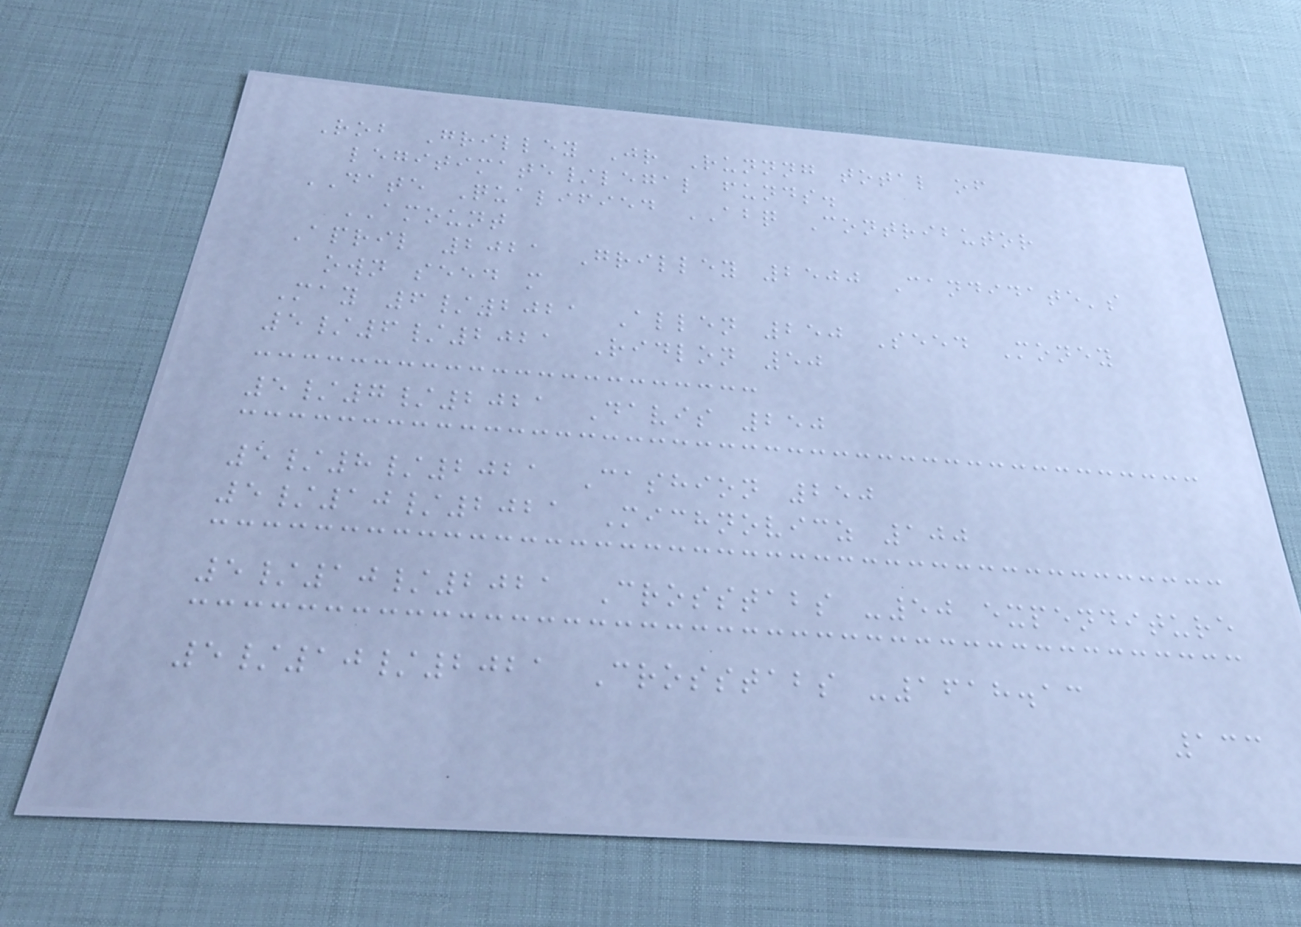Rob Grilley Jr Runnng total of
legitimate/legal funds.
DATE Qualified ABQ Contributor
AMOUNT
April 2021 Grilley 2500 Candidate's
own seed m
May 6/2021 Allen 250 Seed Money
5/6/2021 Ridlon 50
5/7/2021 Davis 250
5/8/2021 Cashion 250
5/10/2021 Michnovicz 100
5/10/2021 Crosstabs -50 expenditure
5/10/2021 Crosstabs -1618.13
133
